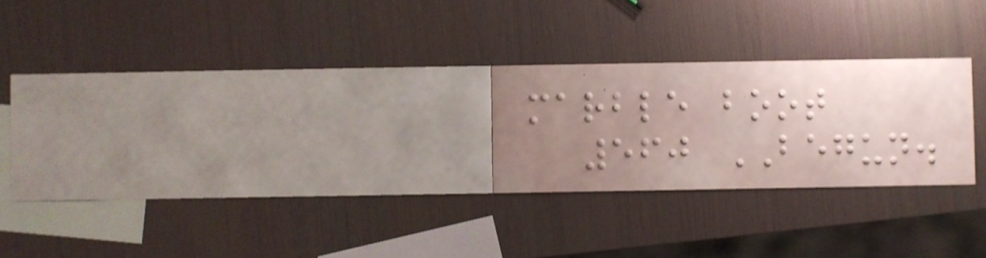marble boot
560 BEGUN.
